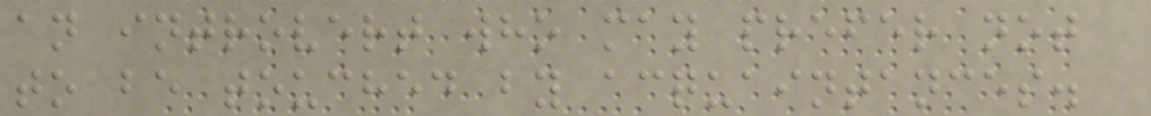an introvert who may prefer not
to be touched by acquaintances.
